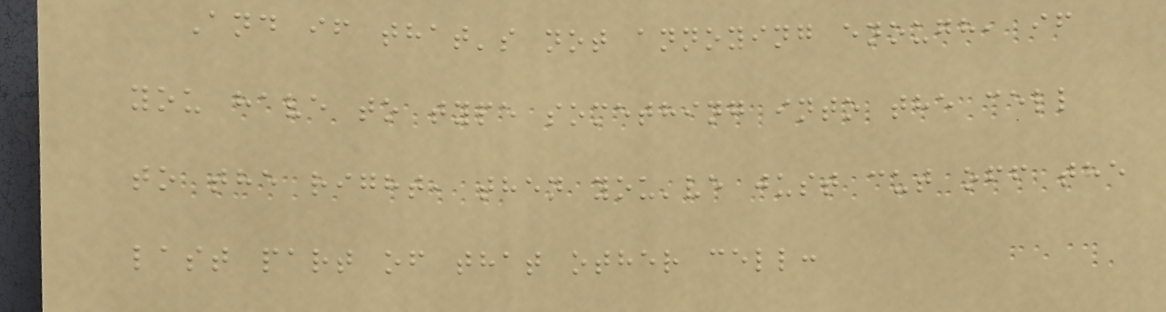And if that's not annoying enough, if
you have to type something into the cell
to the right, then you've just cut off the
last part of that other cell:
